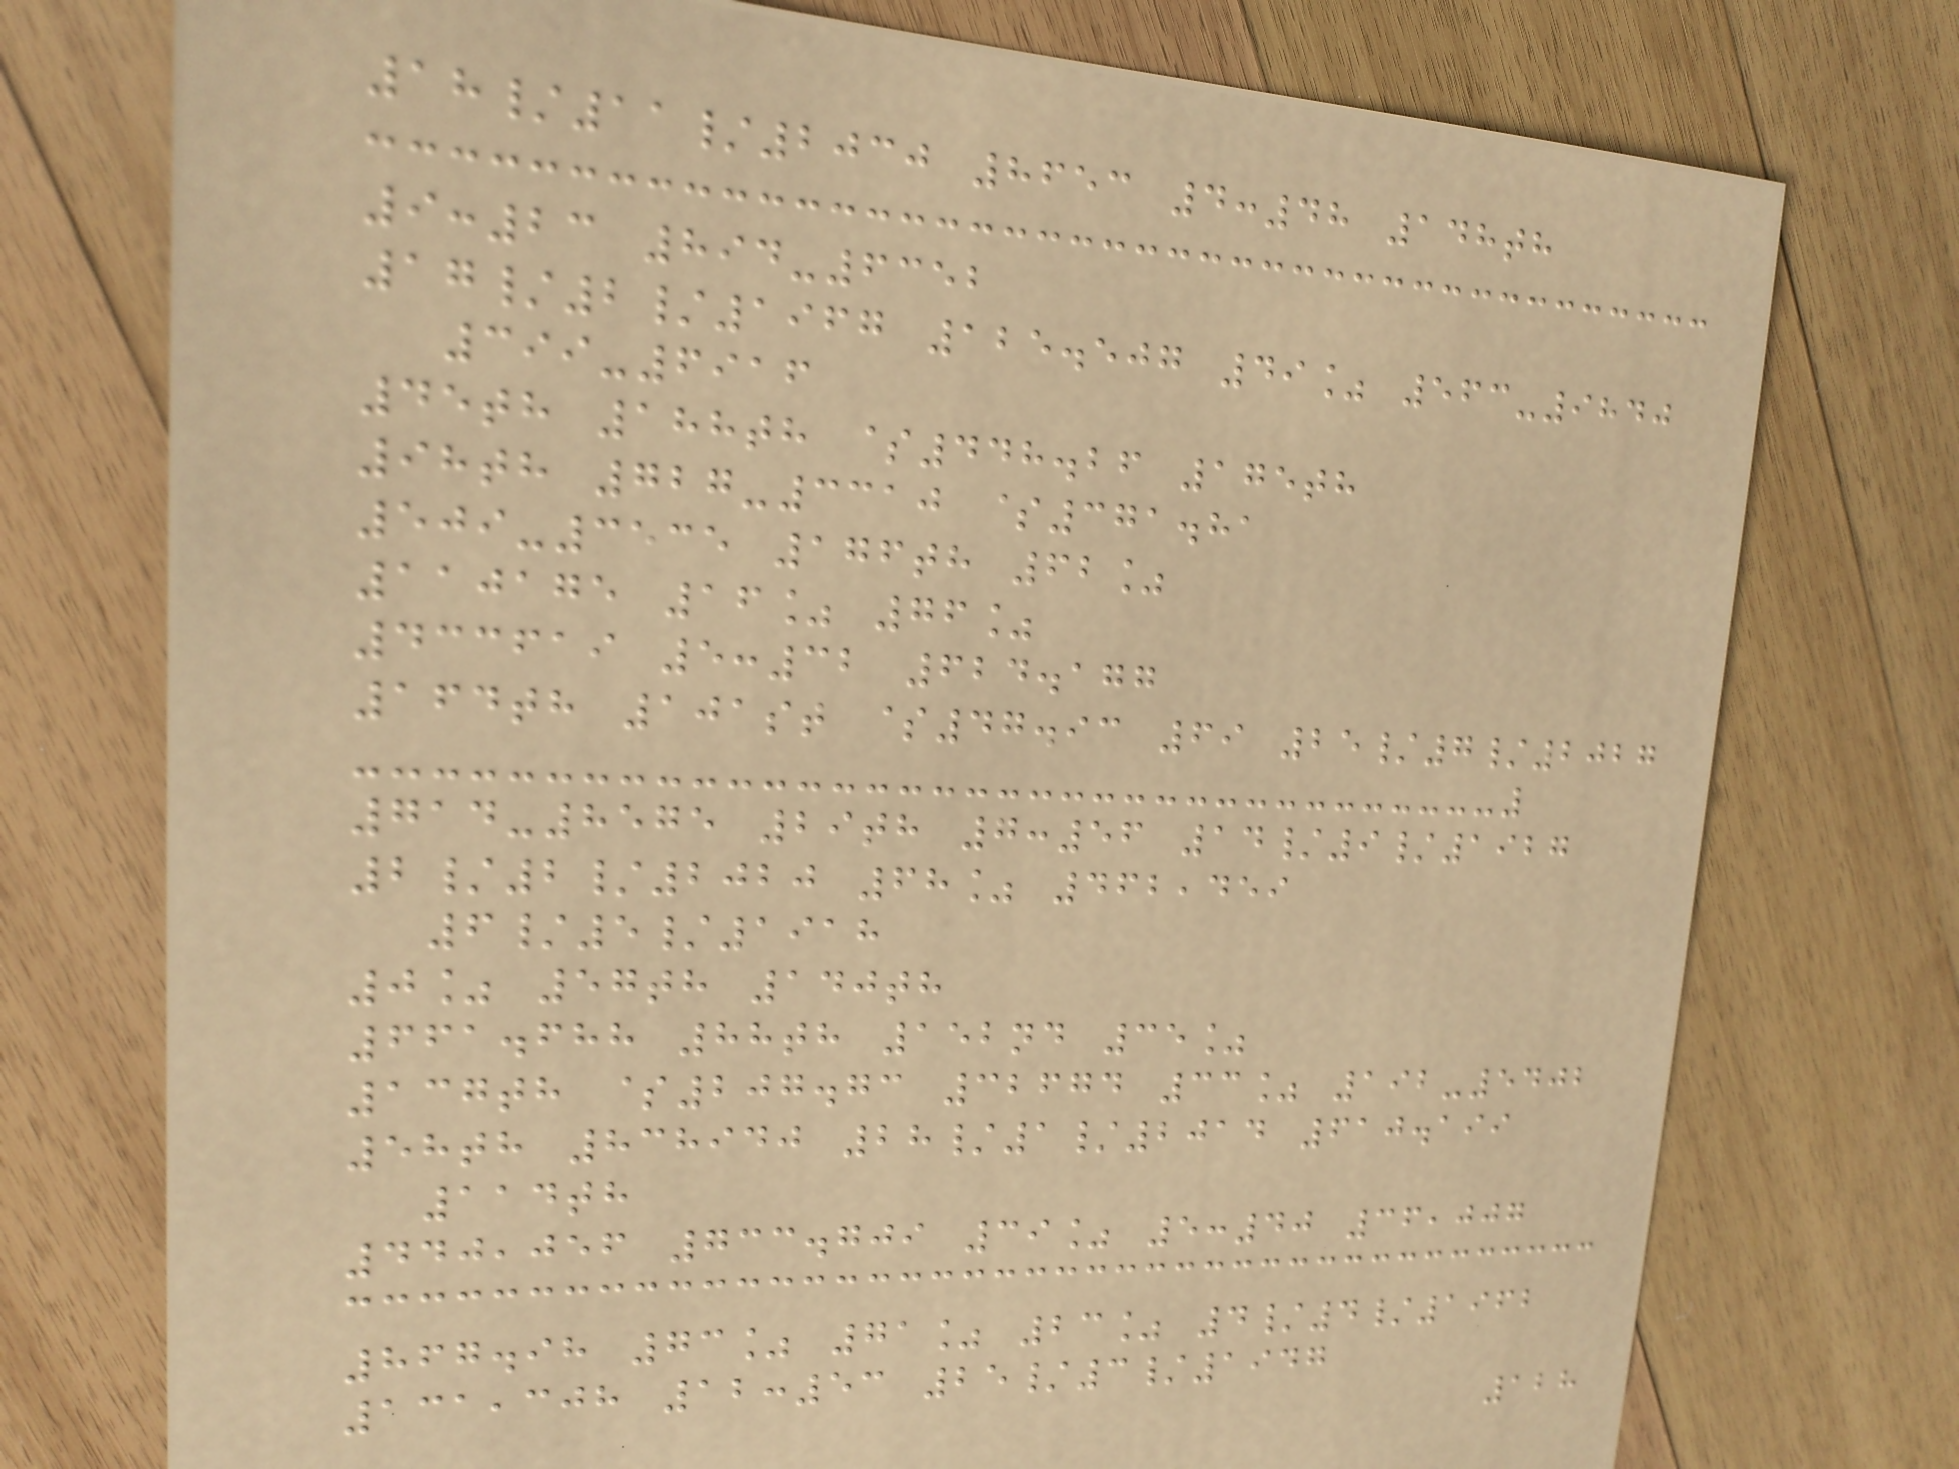18/11/2030 8653 4:48 148th
9:23 894-6352
17/2/1967 125.507 49% 563-9840
399-6916
45th 188th $448.26 175th
98th 727-3310 $371.81
509-3535 176th 62%
110175 16% 76%
433619 5:32 624.177
164th 101st $47.93 69 25/7/2027
714-8575 29th 7:56 14/9/1927
2/2/2020 68% 462,459
6/5/1918
0% 57th 140th
661.688 88th 152nd 35%
137th $207.73 32674 33% 192-5402
58th 838940 28/1/2014 610.199
114th
440,056 733.709 39% 5:40 36,007
867.98 73% 71% 23% 4/4/1962
131,308 12:53 25/3/1947
128
